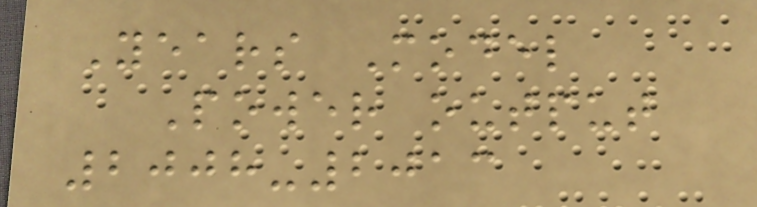Years Model
Power output
2008-2013
